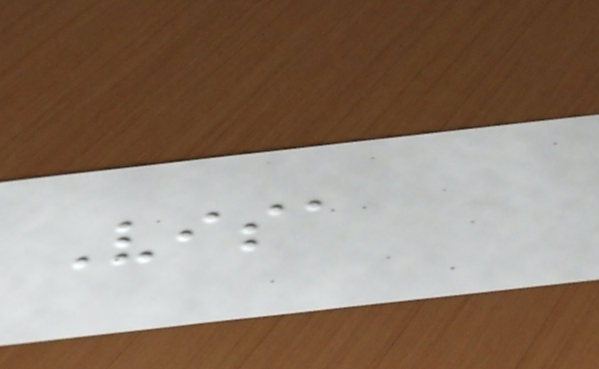Visa
